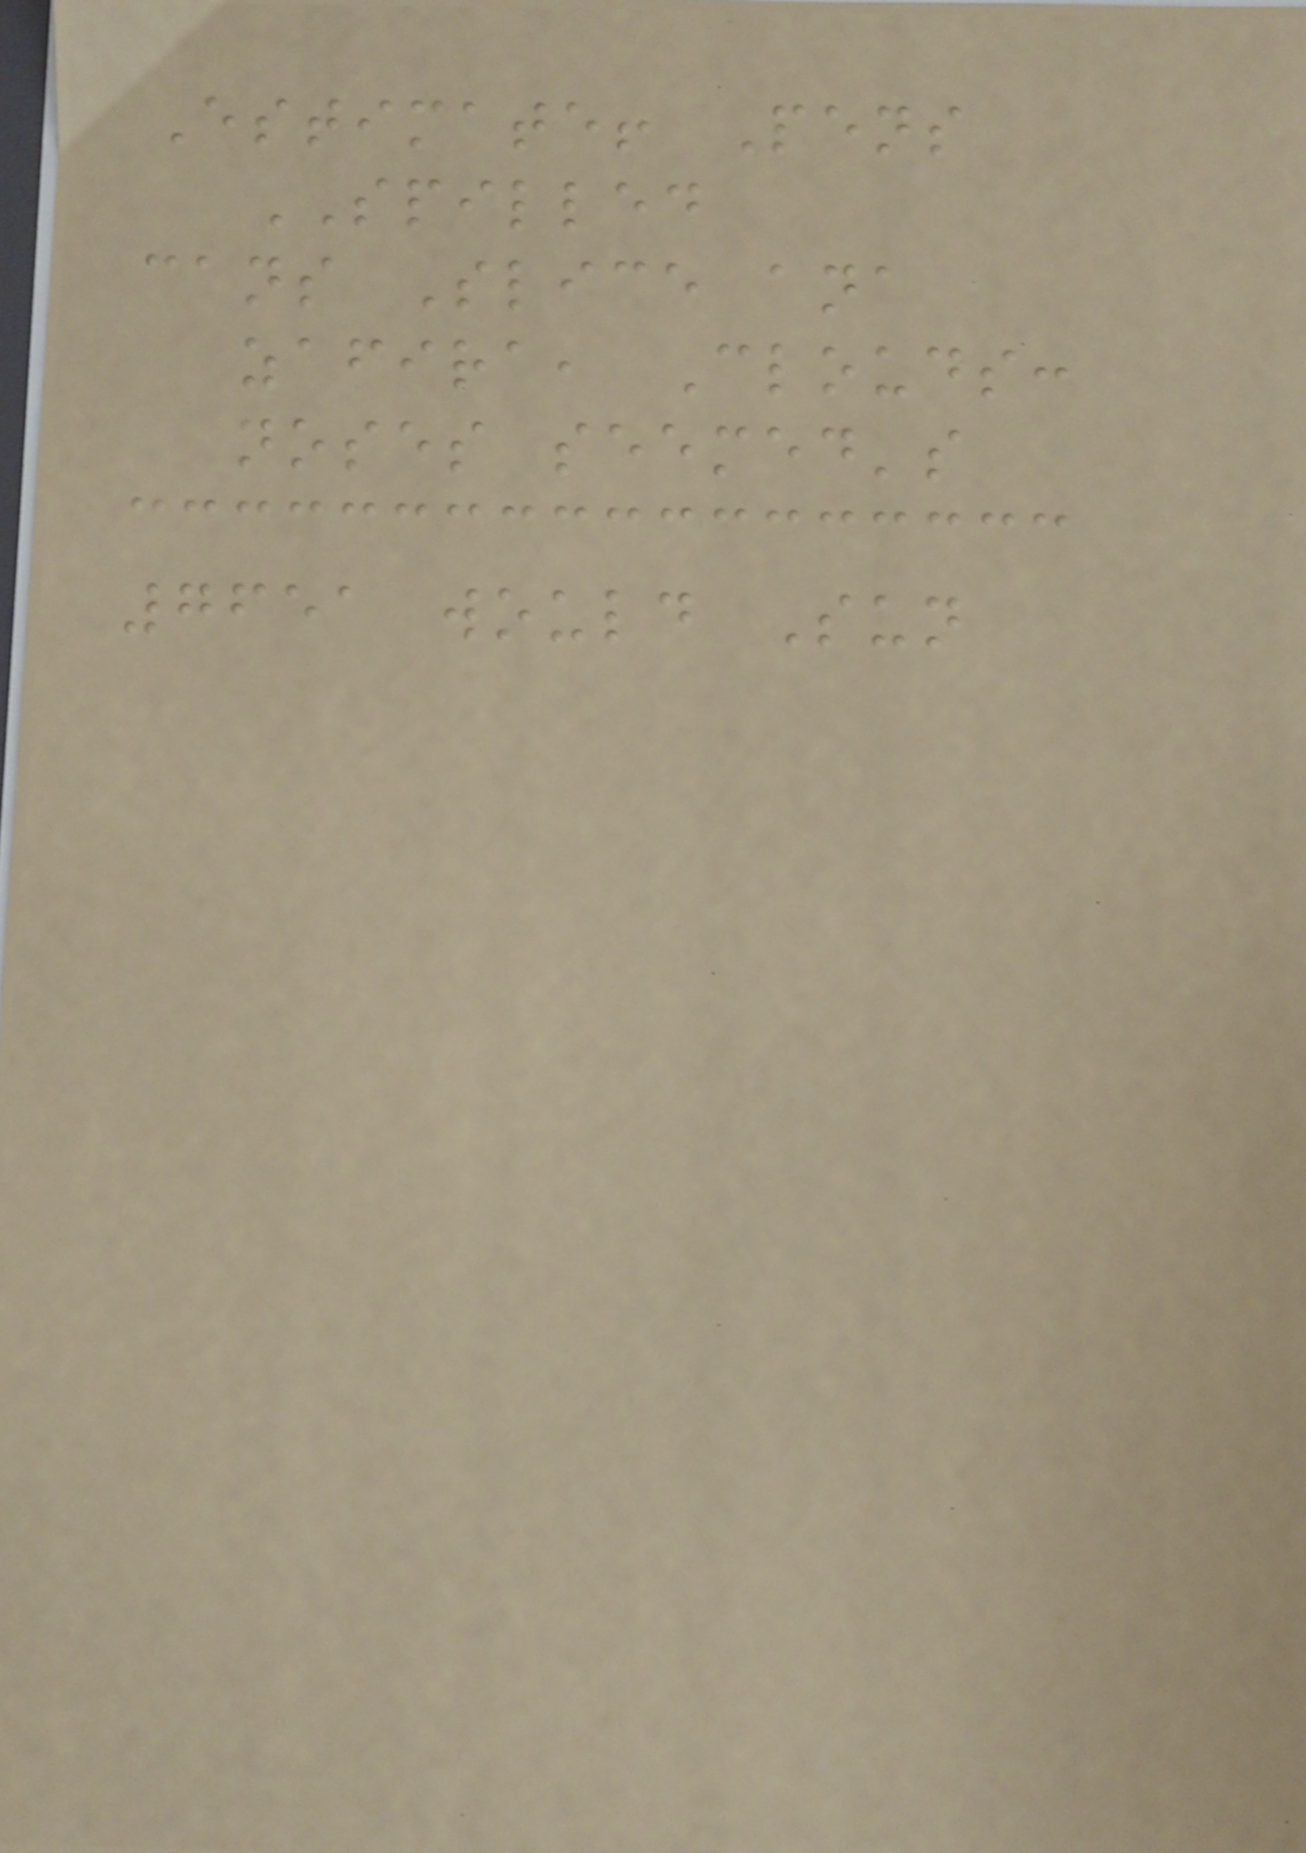Estimate! Pens
SPILLED
cans Slice ana
zafira, Clouds:
noses seemed's
7651 would Sun
